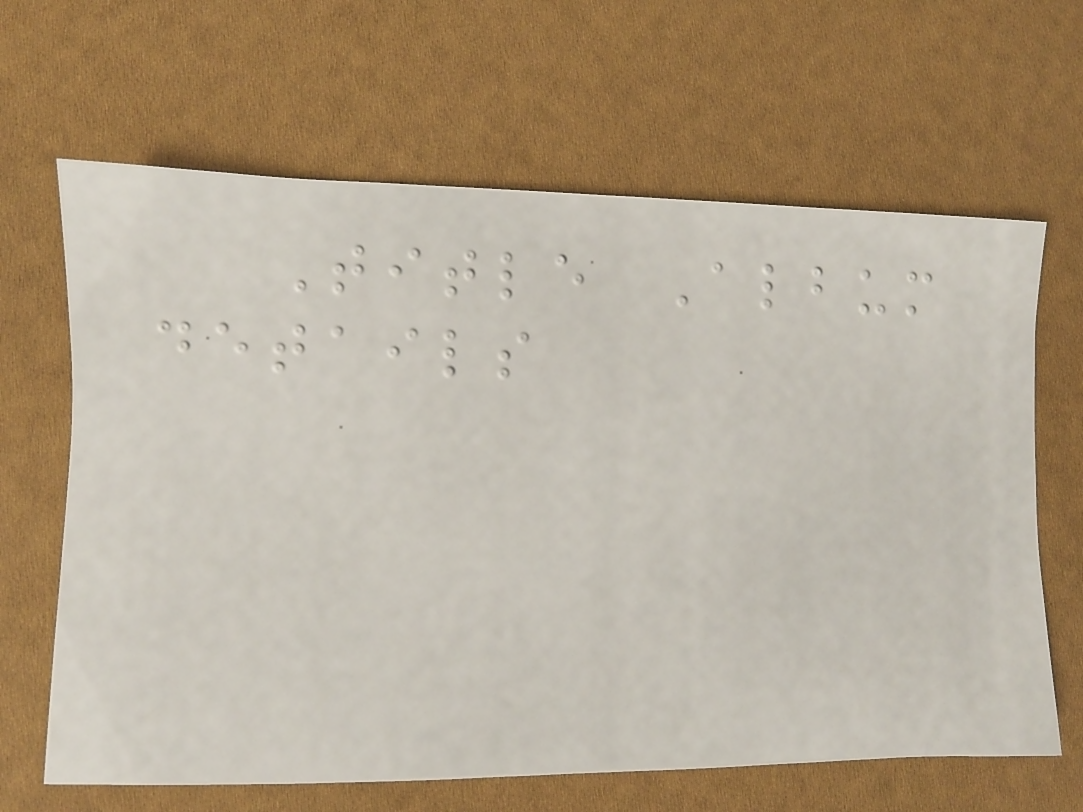Title Album
details
